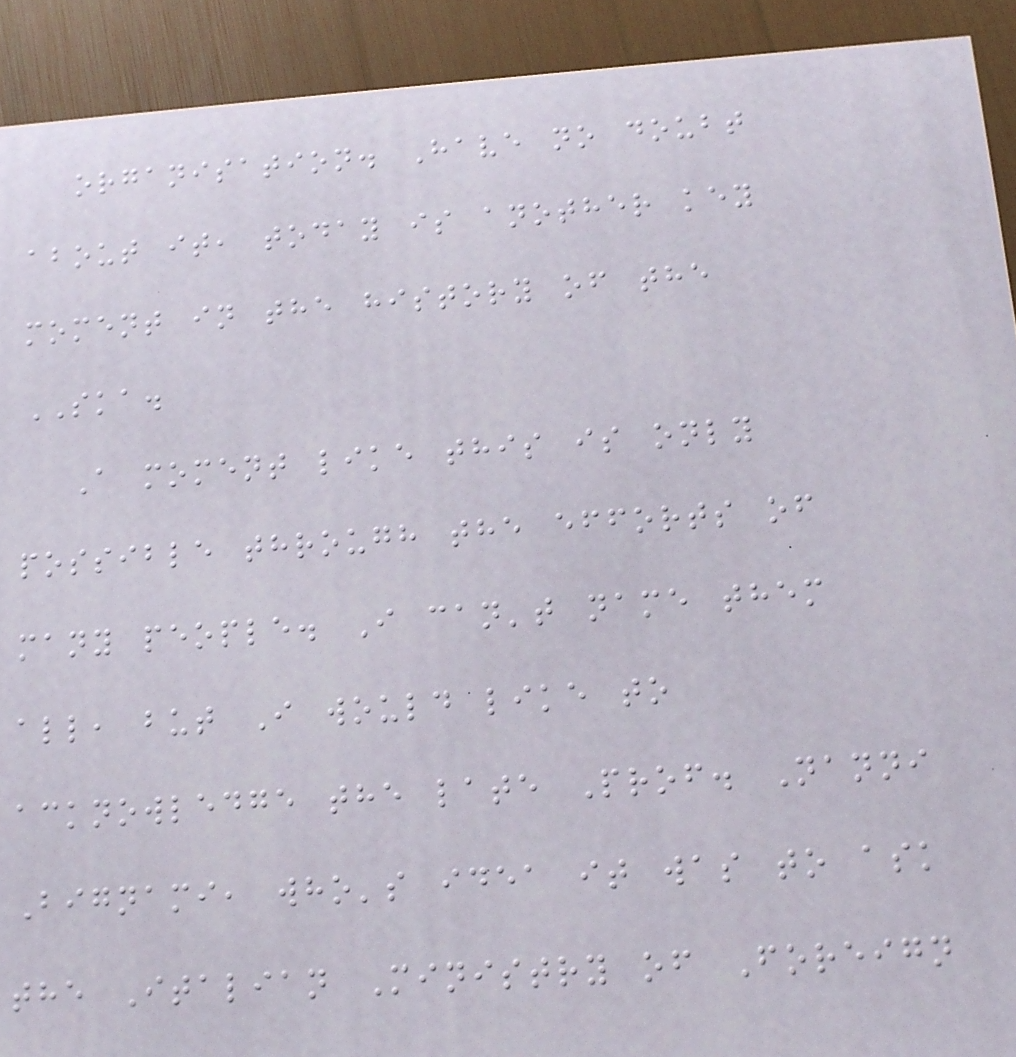organisation. Have no doubt
about it, today is another key
moment in the history of the
SKA.
A moment like this is only
possible through the efforts of
many people. I can't name them
all, but I would like to
acknowledge the late Prof. Nanni
Bignami, who's idea it was to ask
the Italian Ministry of Foreign
